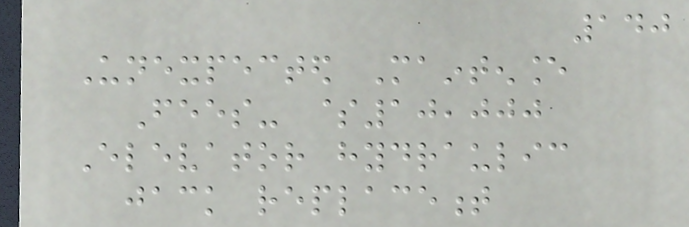140
Unexpected Maintenance
Fees- $10,000
Elevator hydraulic
jack replacement
